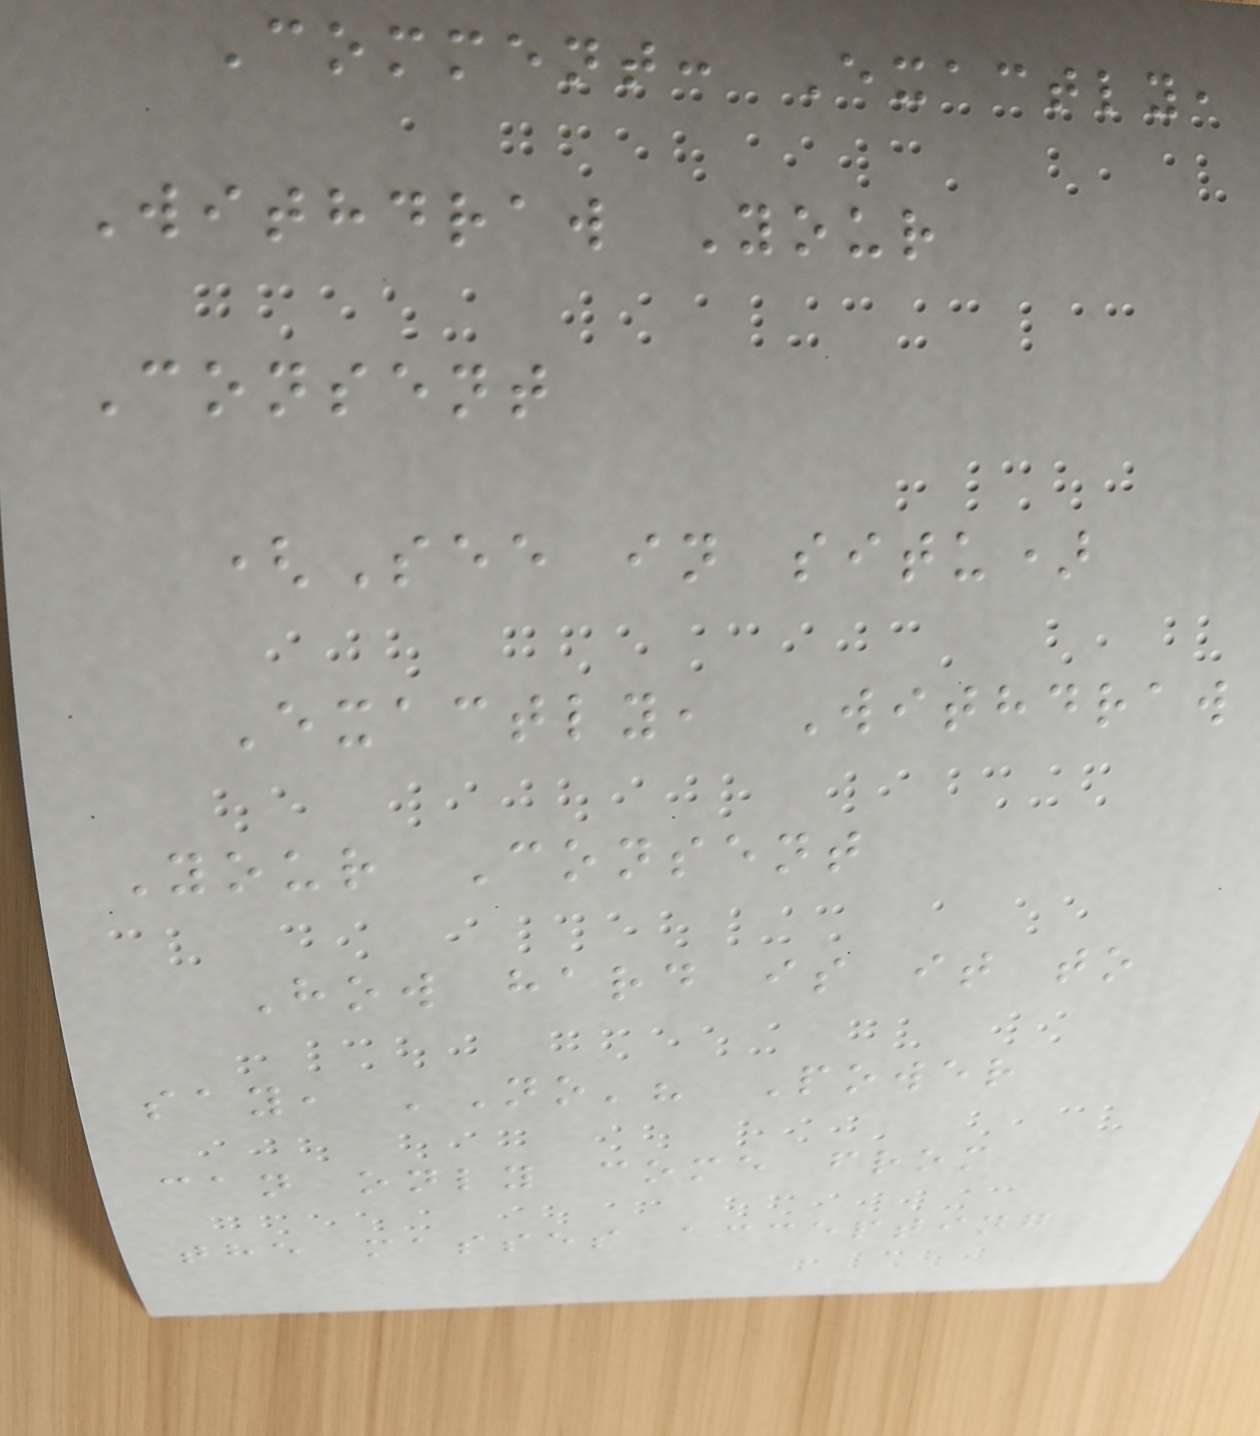Comment: Exactly,
Withdraw Your
Consent
(See in situ)
Exactly, Withdraw
Your Consent
How hard is it to
say, 'No'? Power
can only come from
the masses accepting
